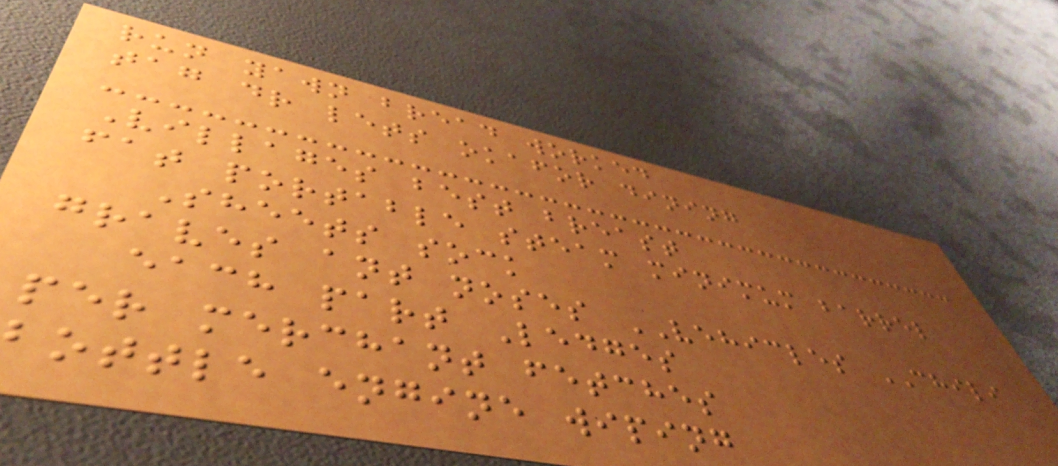run yawn bread worked
tag dr lets okafor dining
Villages best breast
fat portable steam minimum barrel
Sheets sock
graves ant noses VEHICLES CHILI
each part Ledges
per merchant fetches
bottle engine wiping
